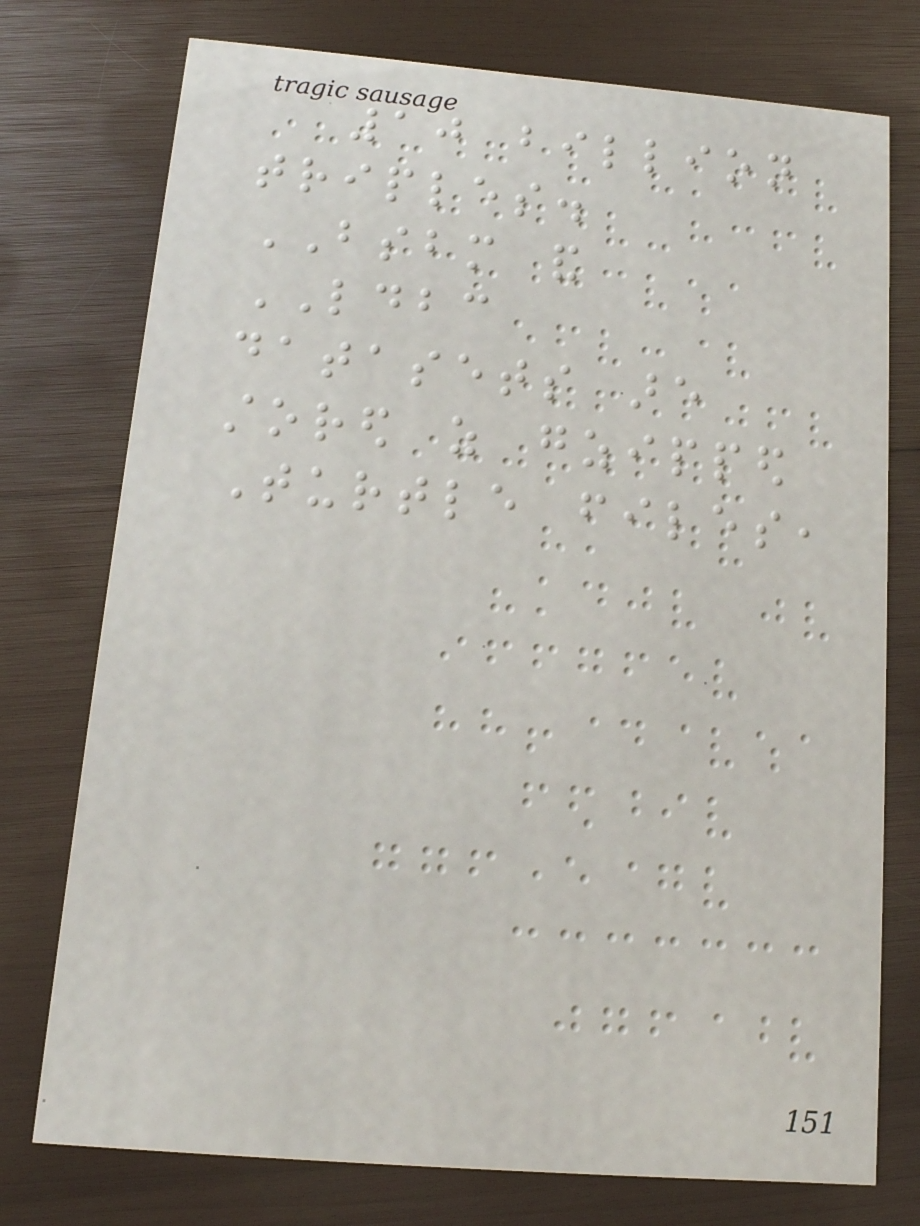10 billion
triples.
BSBM and
LDBC
datasets are
stored as gzipped
Turtle files,
